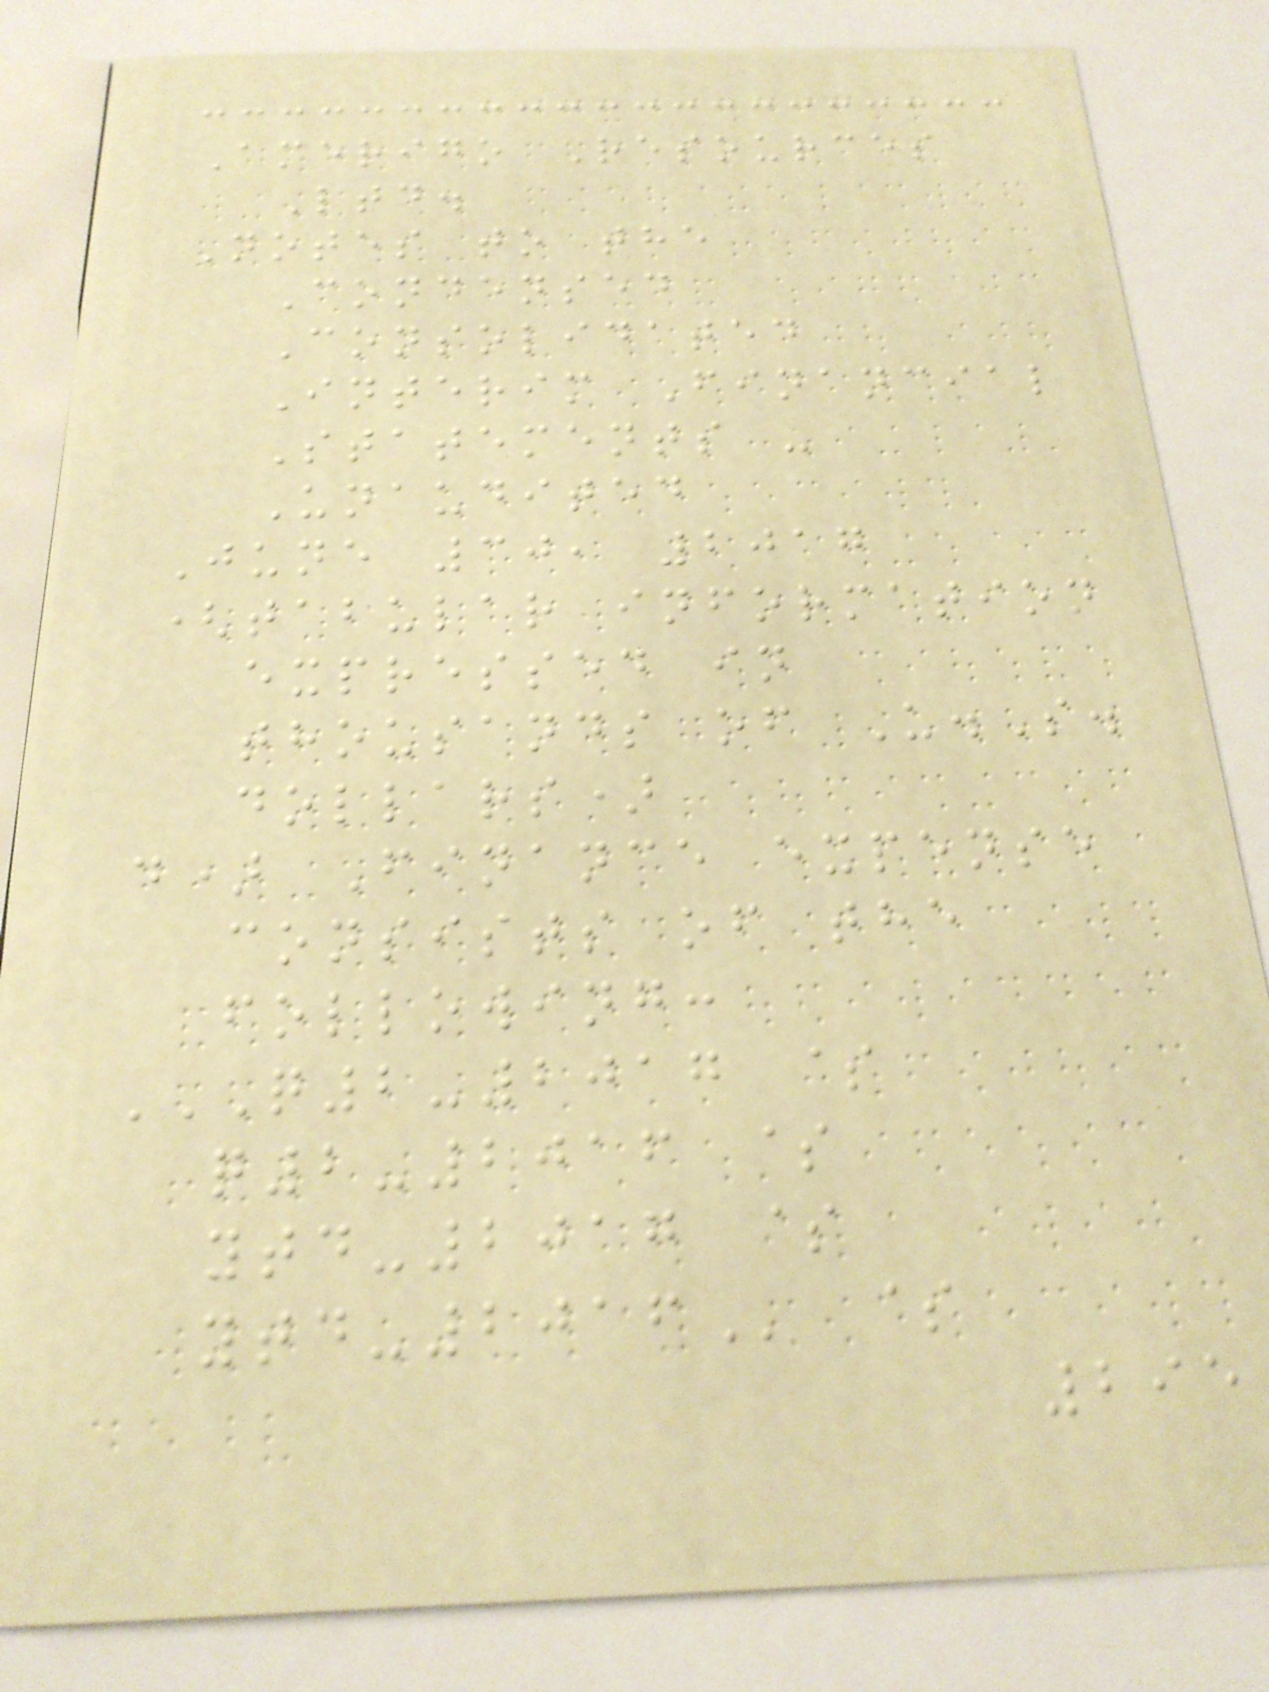Amerigo Resources
Ltd.
Notes to the
Condensed
Consolidated
Interim Financial
Statements -
Unaudited
June 30, 2017
(tabular information
expressed in
thousands of U.S.
dollars)
d) Finance expense
consists of the
following:
Q2-2017 $
Q2-2016 $
YTD-2017 $
YTD-2016 $
295
